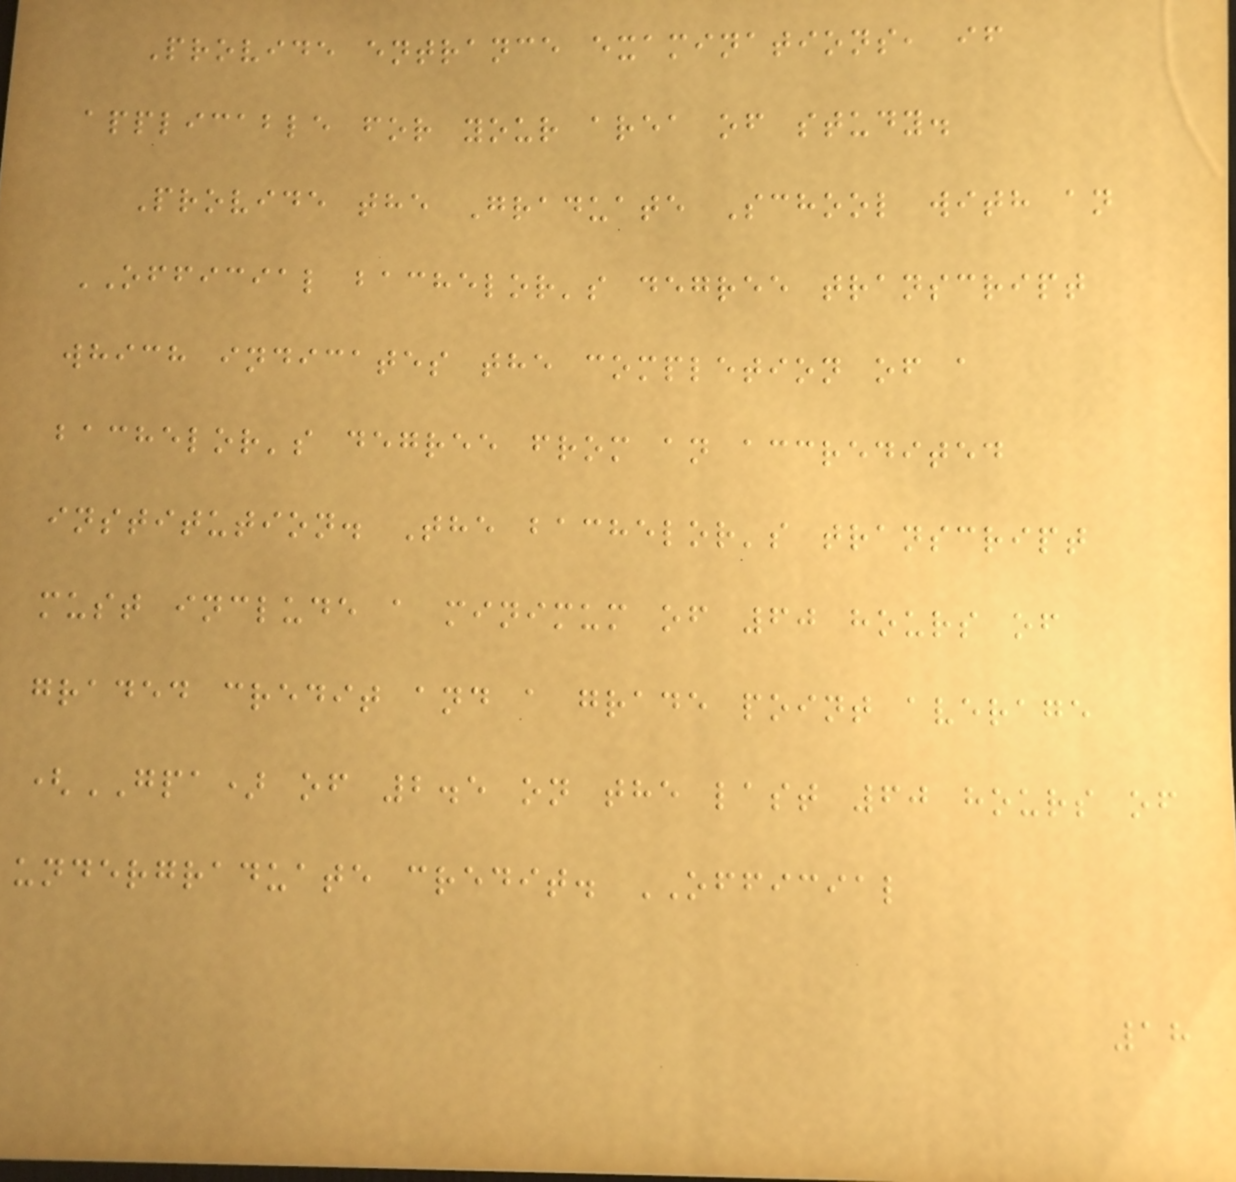Provide entrance examinations, if
applicable for your area of study.
Provide the Graduate School with an
OFFICIAL bachelor's degree transcript
which indicates the completion of a
bachelor's degree from an accredited
institution. The bachelor's transcript
must include a minimum of 60 hours of
graded credit and a grade point average
(GPA) of 2.5 on the last 60 hours of
undergraduate credit. OFFICIAL
18
